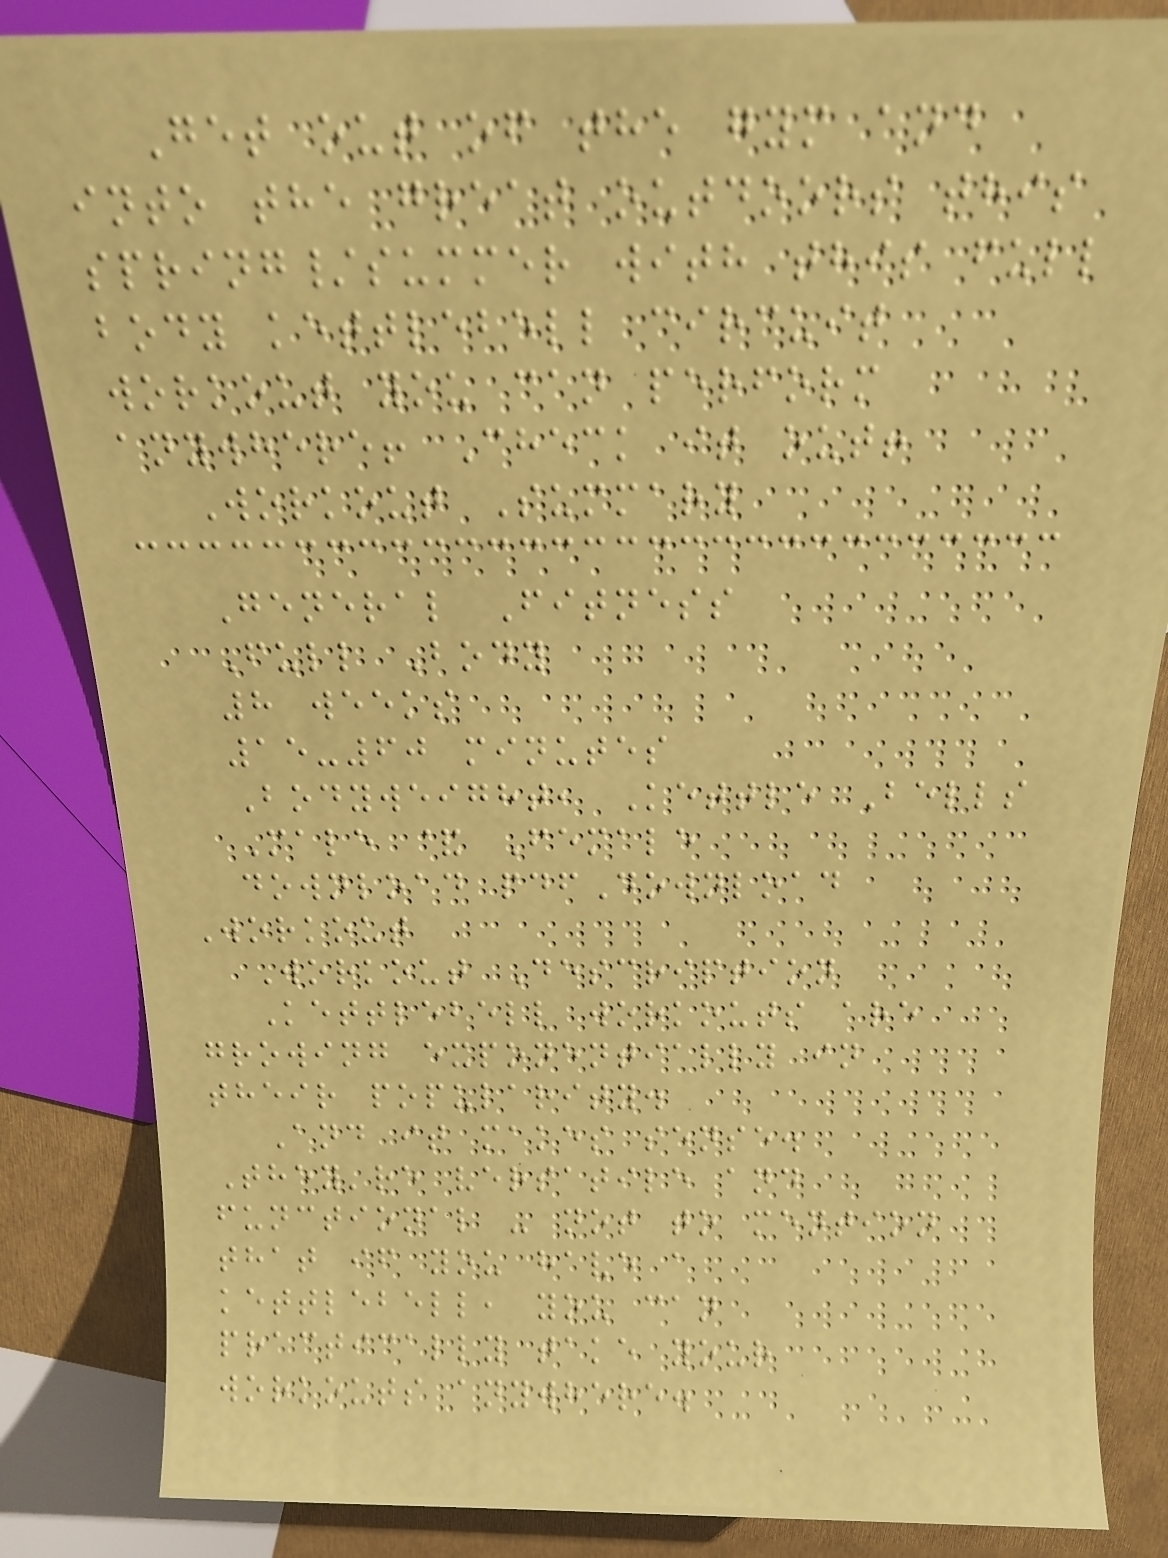Get out of the gym and
into the great outdoors this
spring/summer with this full
body kettlebell circuit
workout you can perform
anywhere! Check it out!
Workout Summary
General Fitness
Full Body
8 weeks
15-60 minutes
Bodyweight, Kettle Bells
Male & Female
download pdfDownload
Workout
Workout Description
Kettlebell workouts are
growing exponentially in
their popularity.
And it makes sense.
They're versatile and
functional - not to mention
that if you have a
kettlebell, you can
practically take your
workouts anywhere.
